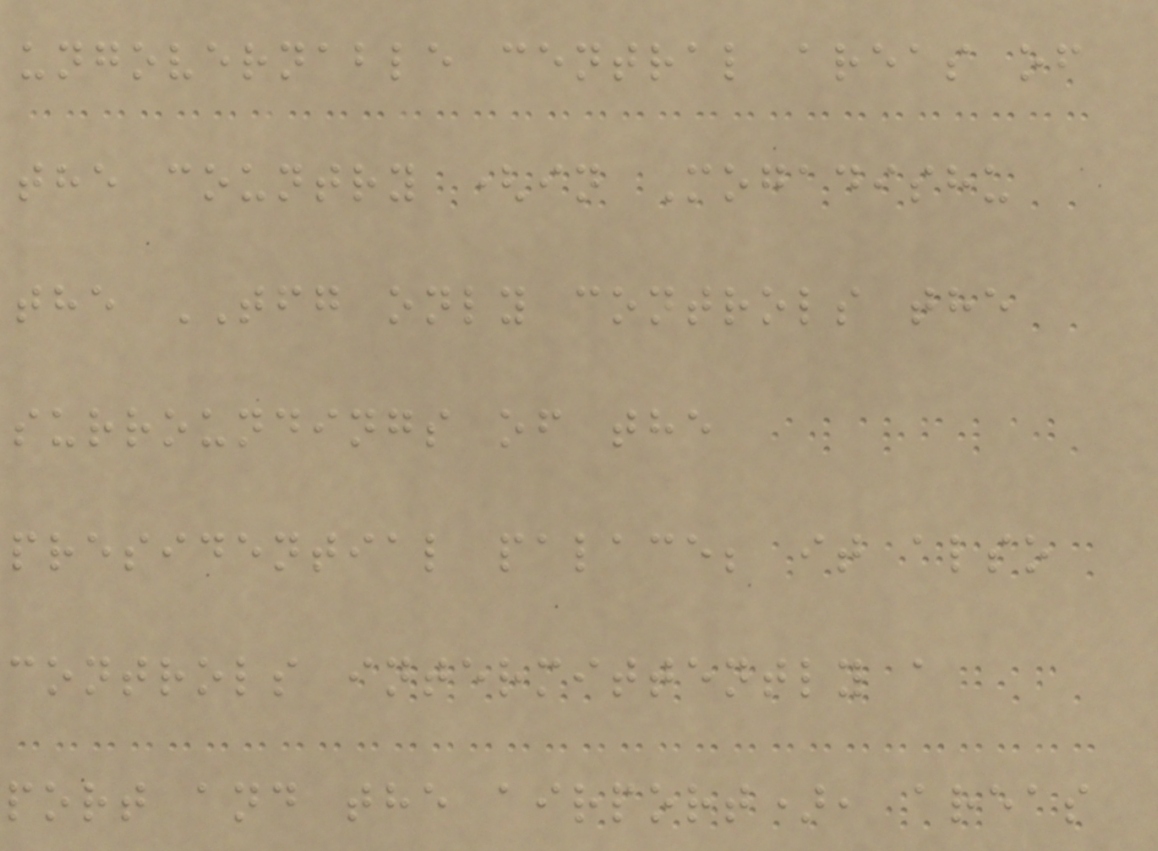ungovernable central areas of
the country (in Mogadishu
the TFG only controls the
surroundings of the
presidential palace; it also
controls intermittently a
port and the airport), areas
